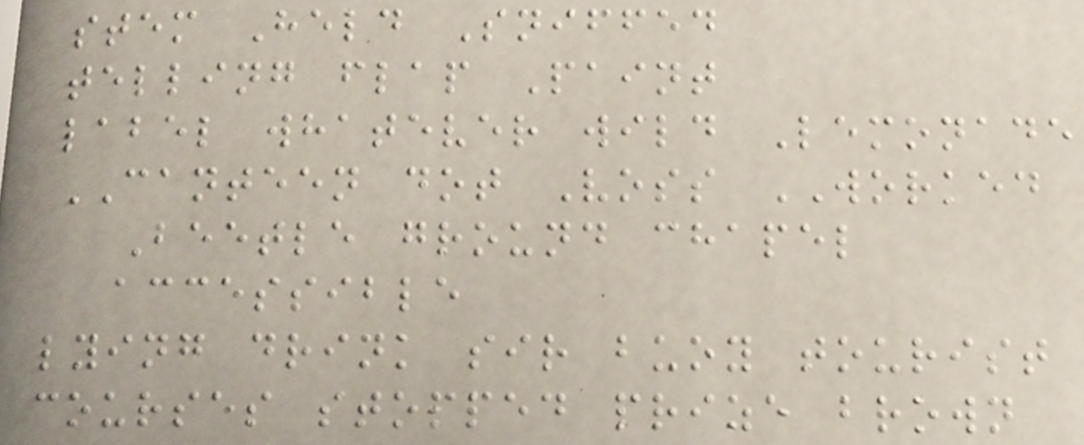stem Held Sniffed
telling flap Paint
label whatever wild Lemonade
CANTEEN dot Voss WORKED
Beetle ground chapel
accessible
lying drink sir buoy tourist
courses stopped prize brown
